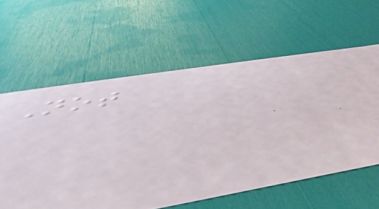Not
